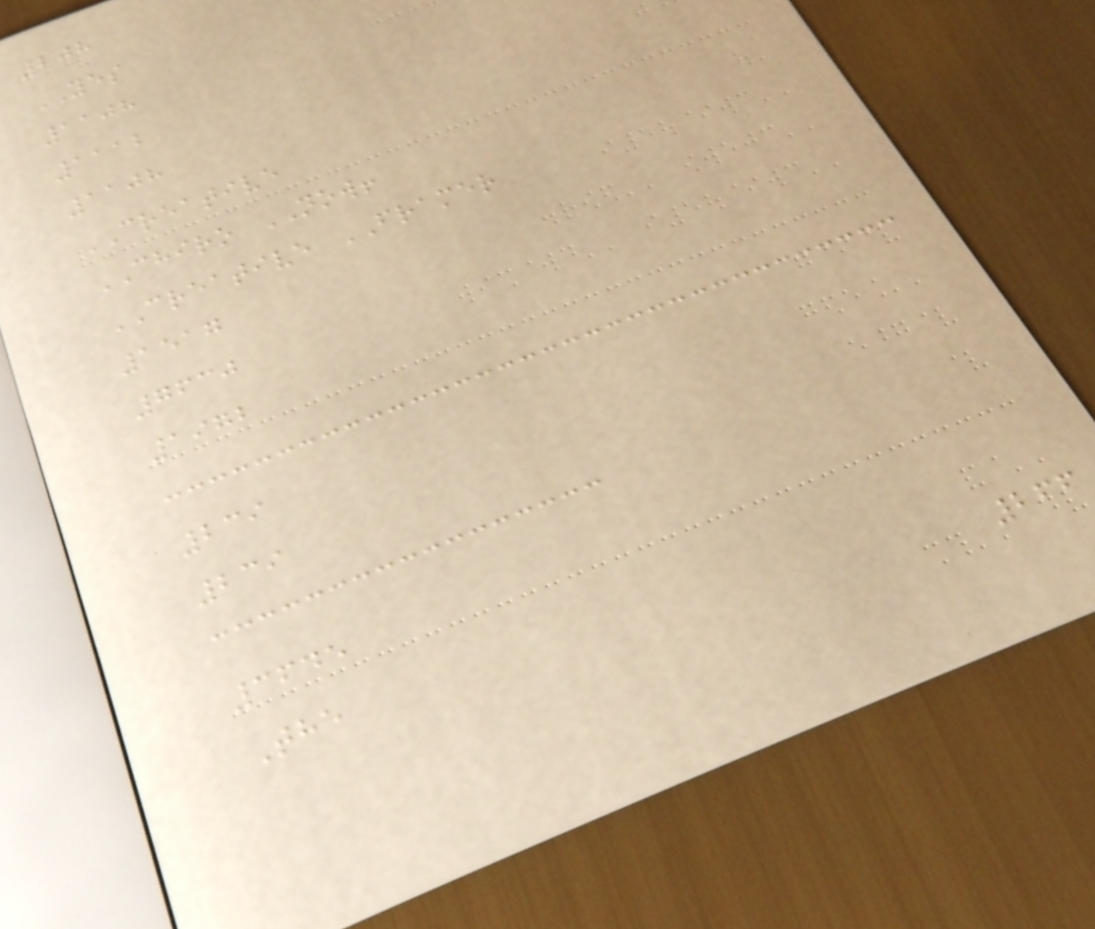208
YES
1108
1112
1108
CREATIVE
CHIRO NOW!
CREATIVE FRAMER
1517
7630
1972
239
239
3645
The
266
